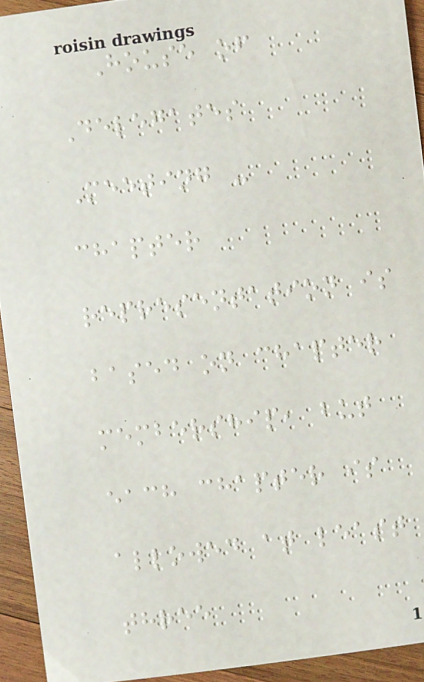House of
Delegates
Meeting -
chapter
representation is
based on chapter
membership, but
each chapter is
allowed at least
three
